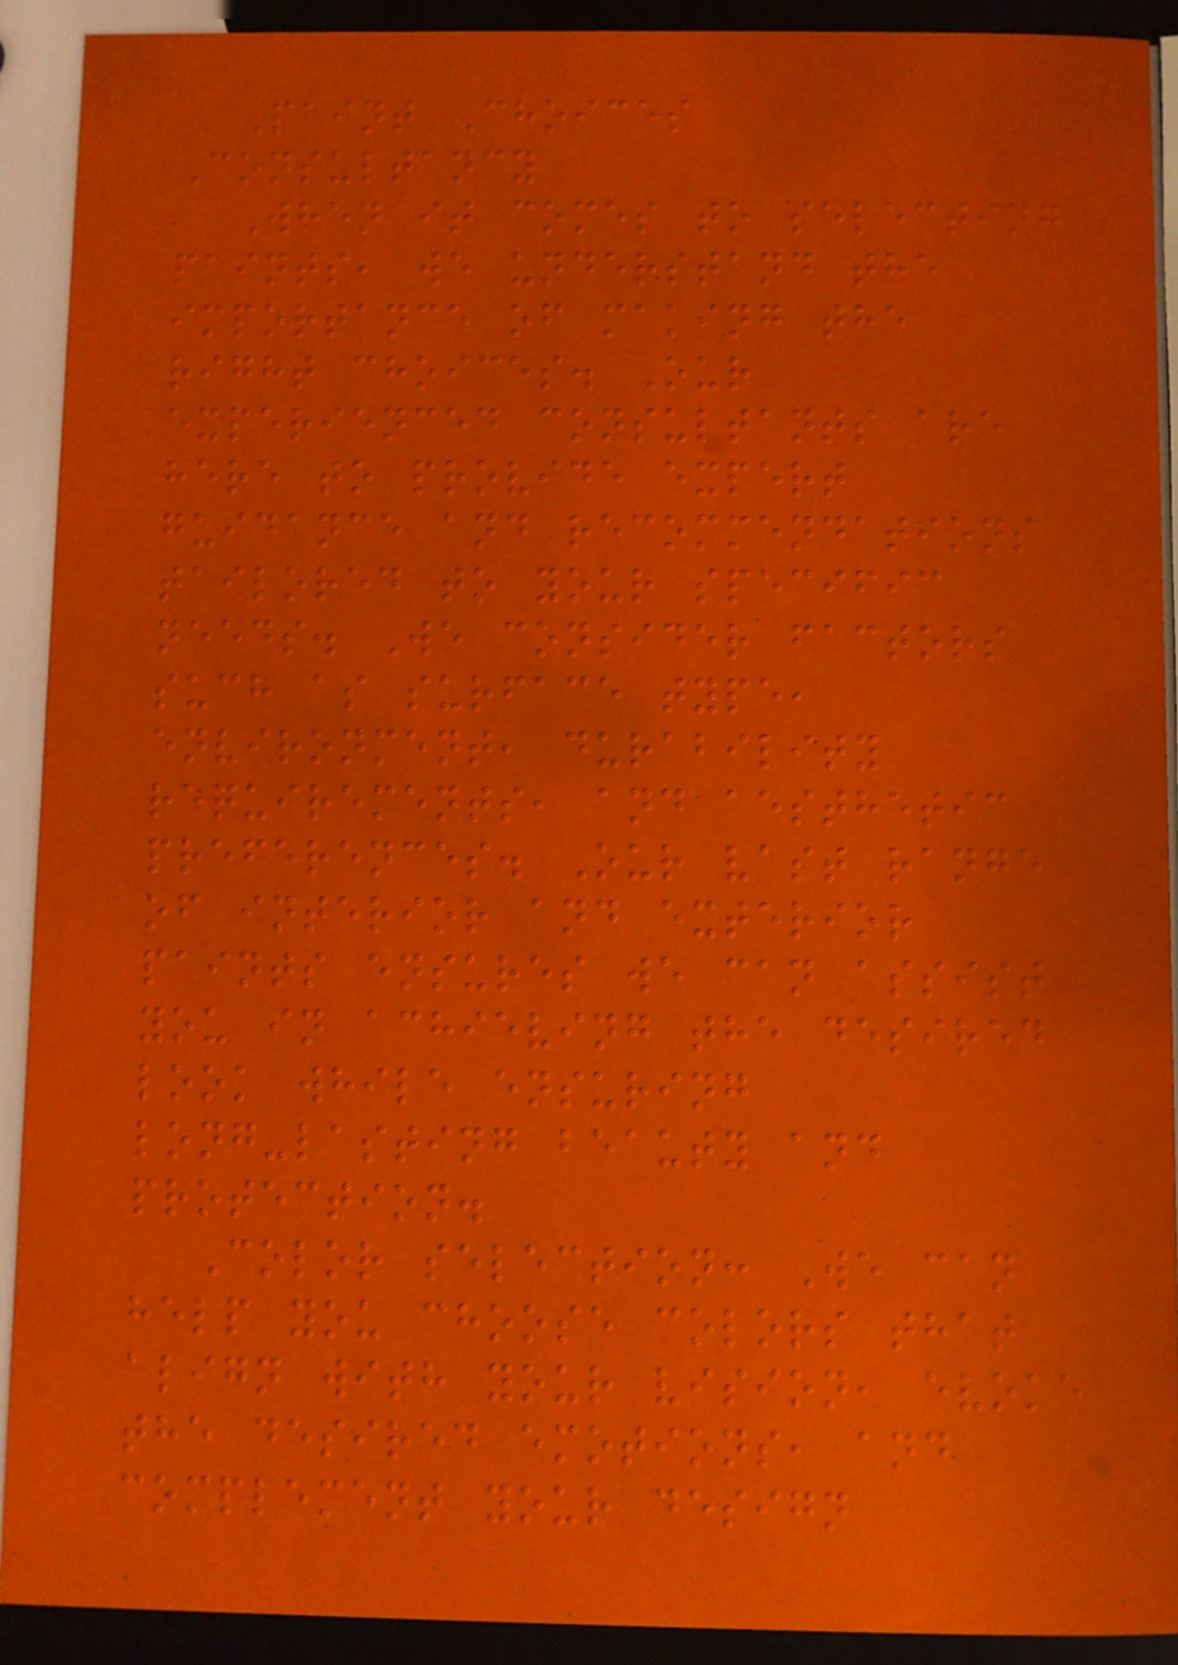Paint Choices
Consultancy
When it comes to selecting
paints, we understand the
importance of making the
right choices. Our
experienced consultants are
here to provide expert
guidance and recommendations
tailored to your specific
needs. We consider factors
such as surface type,
environment, durability
requirements, and aesthetic
preferences. Our vast range
of interior and exterior
paints ensures we can assist
you in achieving the desired
look while ensuring
long-lasting beauty and
protection.
Color selection: We can
help you choose colors that
align with your vision, evoke
the desired emotions, and
complement your design
